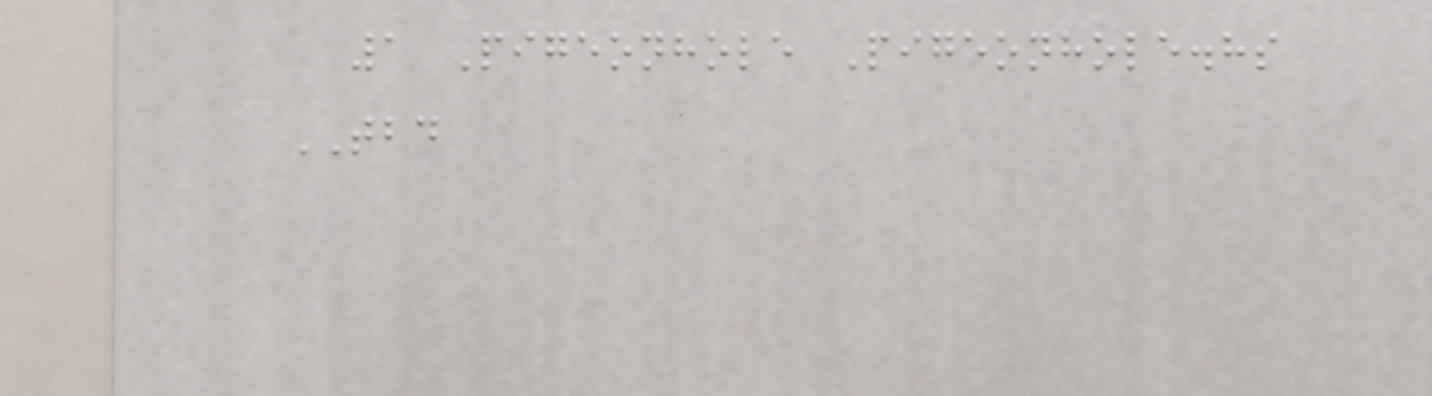1 Pigeonhole Pigeonhole.hs
TBD
